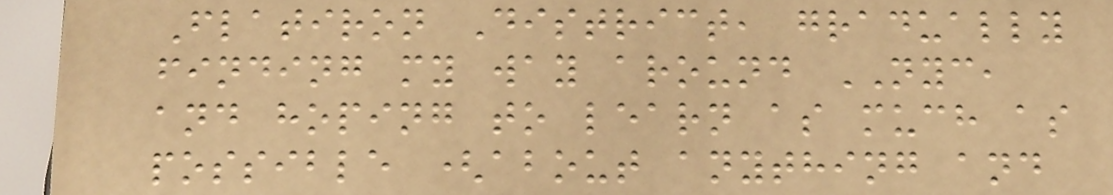Flatiron District, gradually
finding my way around NYC,
and hoping to learn as much as
possible (about anything and
